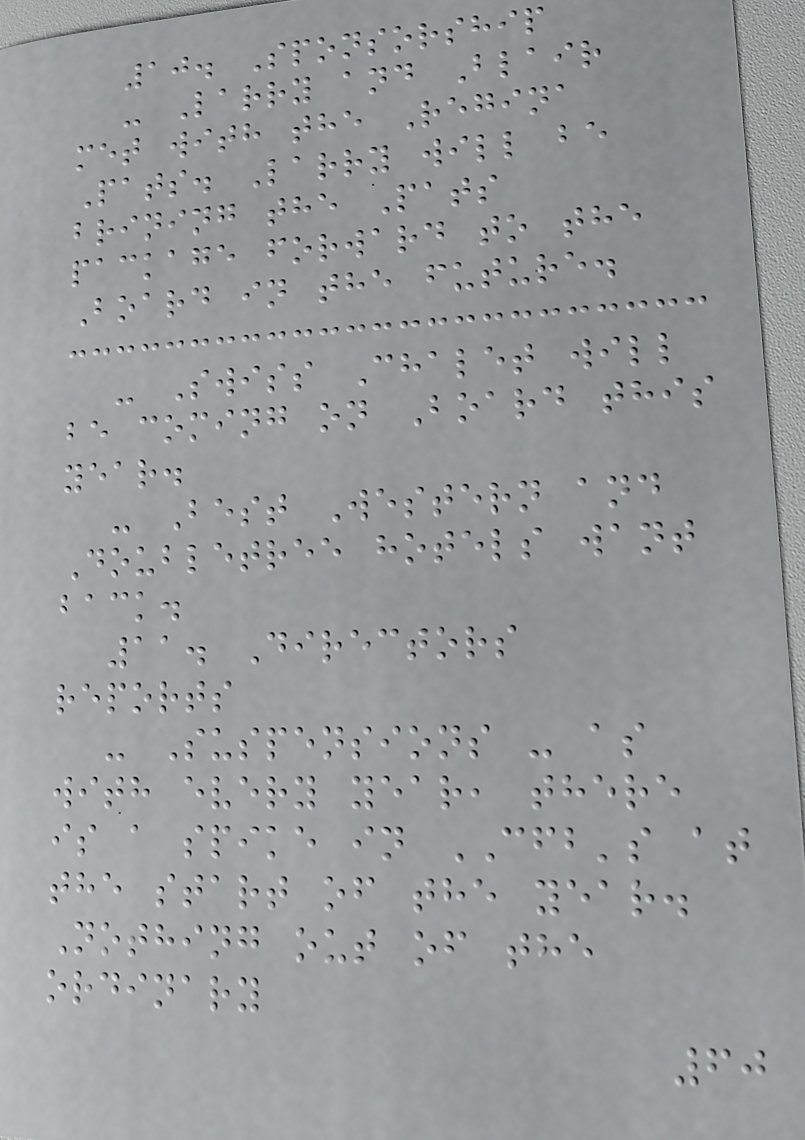10. Sponsorship
- Larry and Blair
met with the Regina
Pats. Larry will be
brining the Pats
package forward to the
Board in the future.
- Swiss Chalet will
be coming on Board this
year.
- Best Western and
Doubletree hotels want
back.
11. Directors
reports
- Suspensions - as
with every year, there
is a spike in CFB's at
the start of the year.
Nothing out of the
ordinary
60
